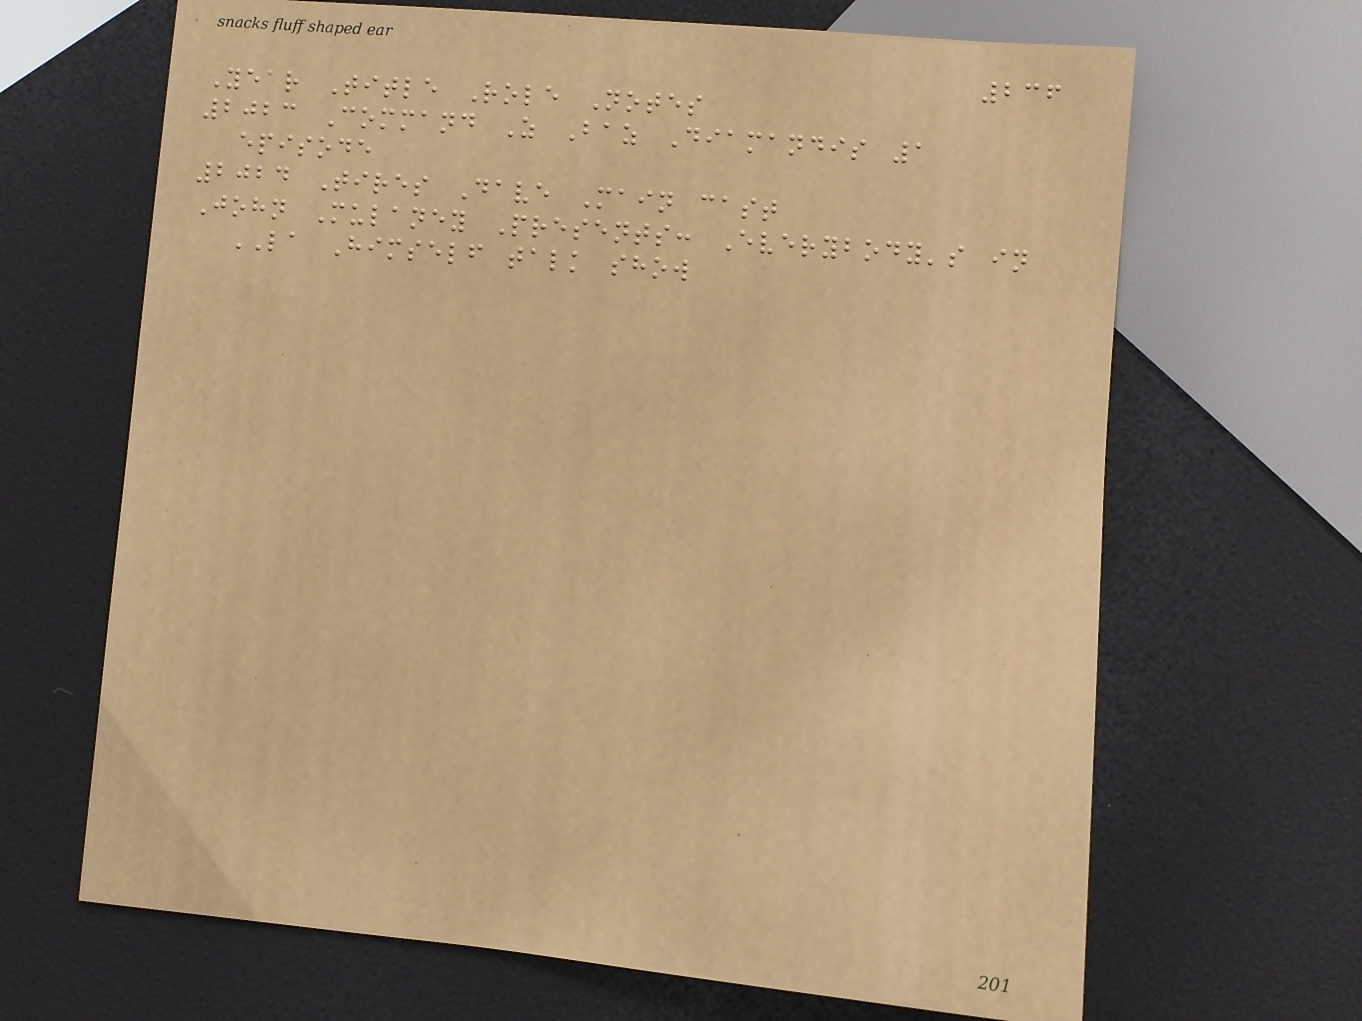236
Year Title Role Notes
2023 Command Z Baz Diamandis 1
episode
2024 Tires Dave Main cast
John Mulaney Presents: Everybody's in
LA Himself talk show
